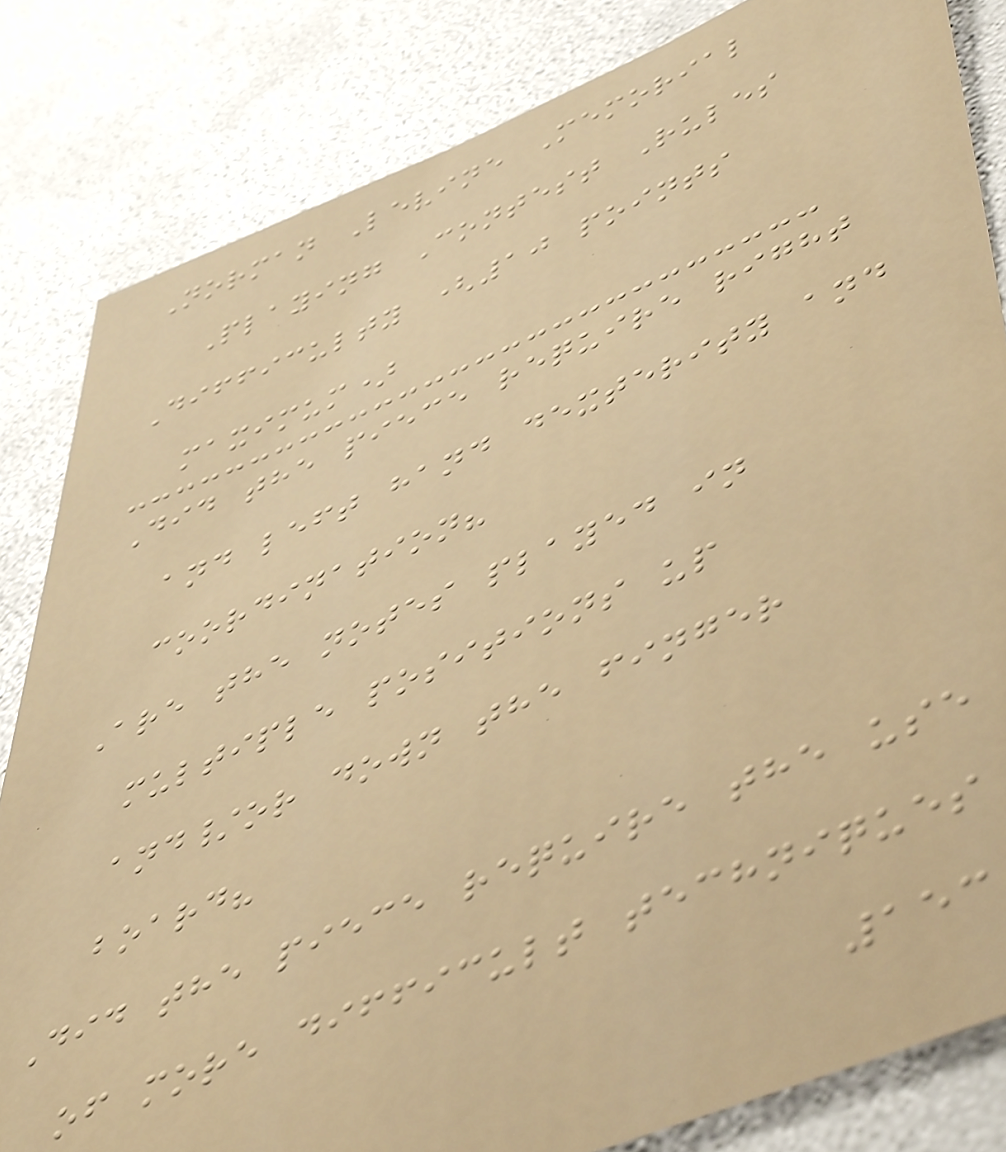Norman Levine Memorial
Playing Contest Rules
Difficulty (10 points
maximum)
Did the piece require right
and left hand dexterity and
coordination?
Are the notes played in
multiple positions up
and/or down the finger
board?
Did the piece require the use
of more difficult techniques
153
